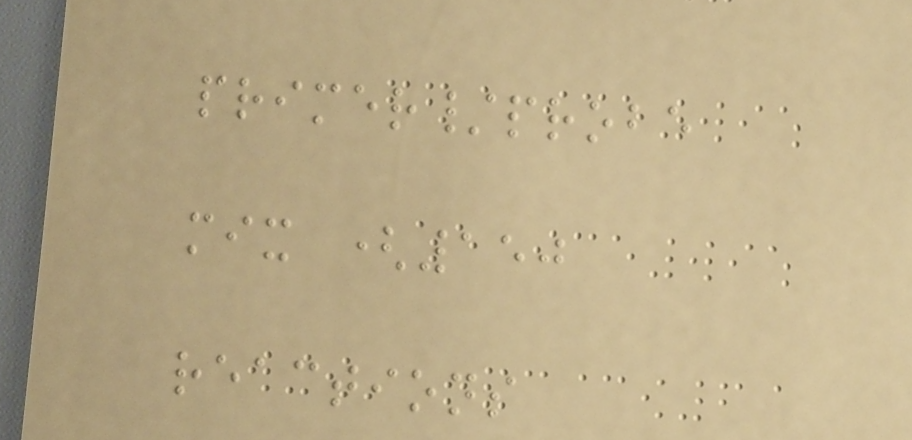primer/probe
mix (150
reactions
